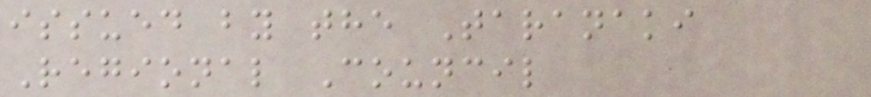issued by the Taranaki
Regional Council
